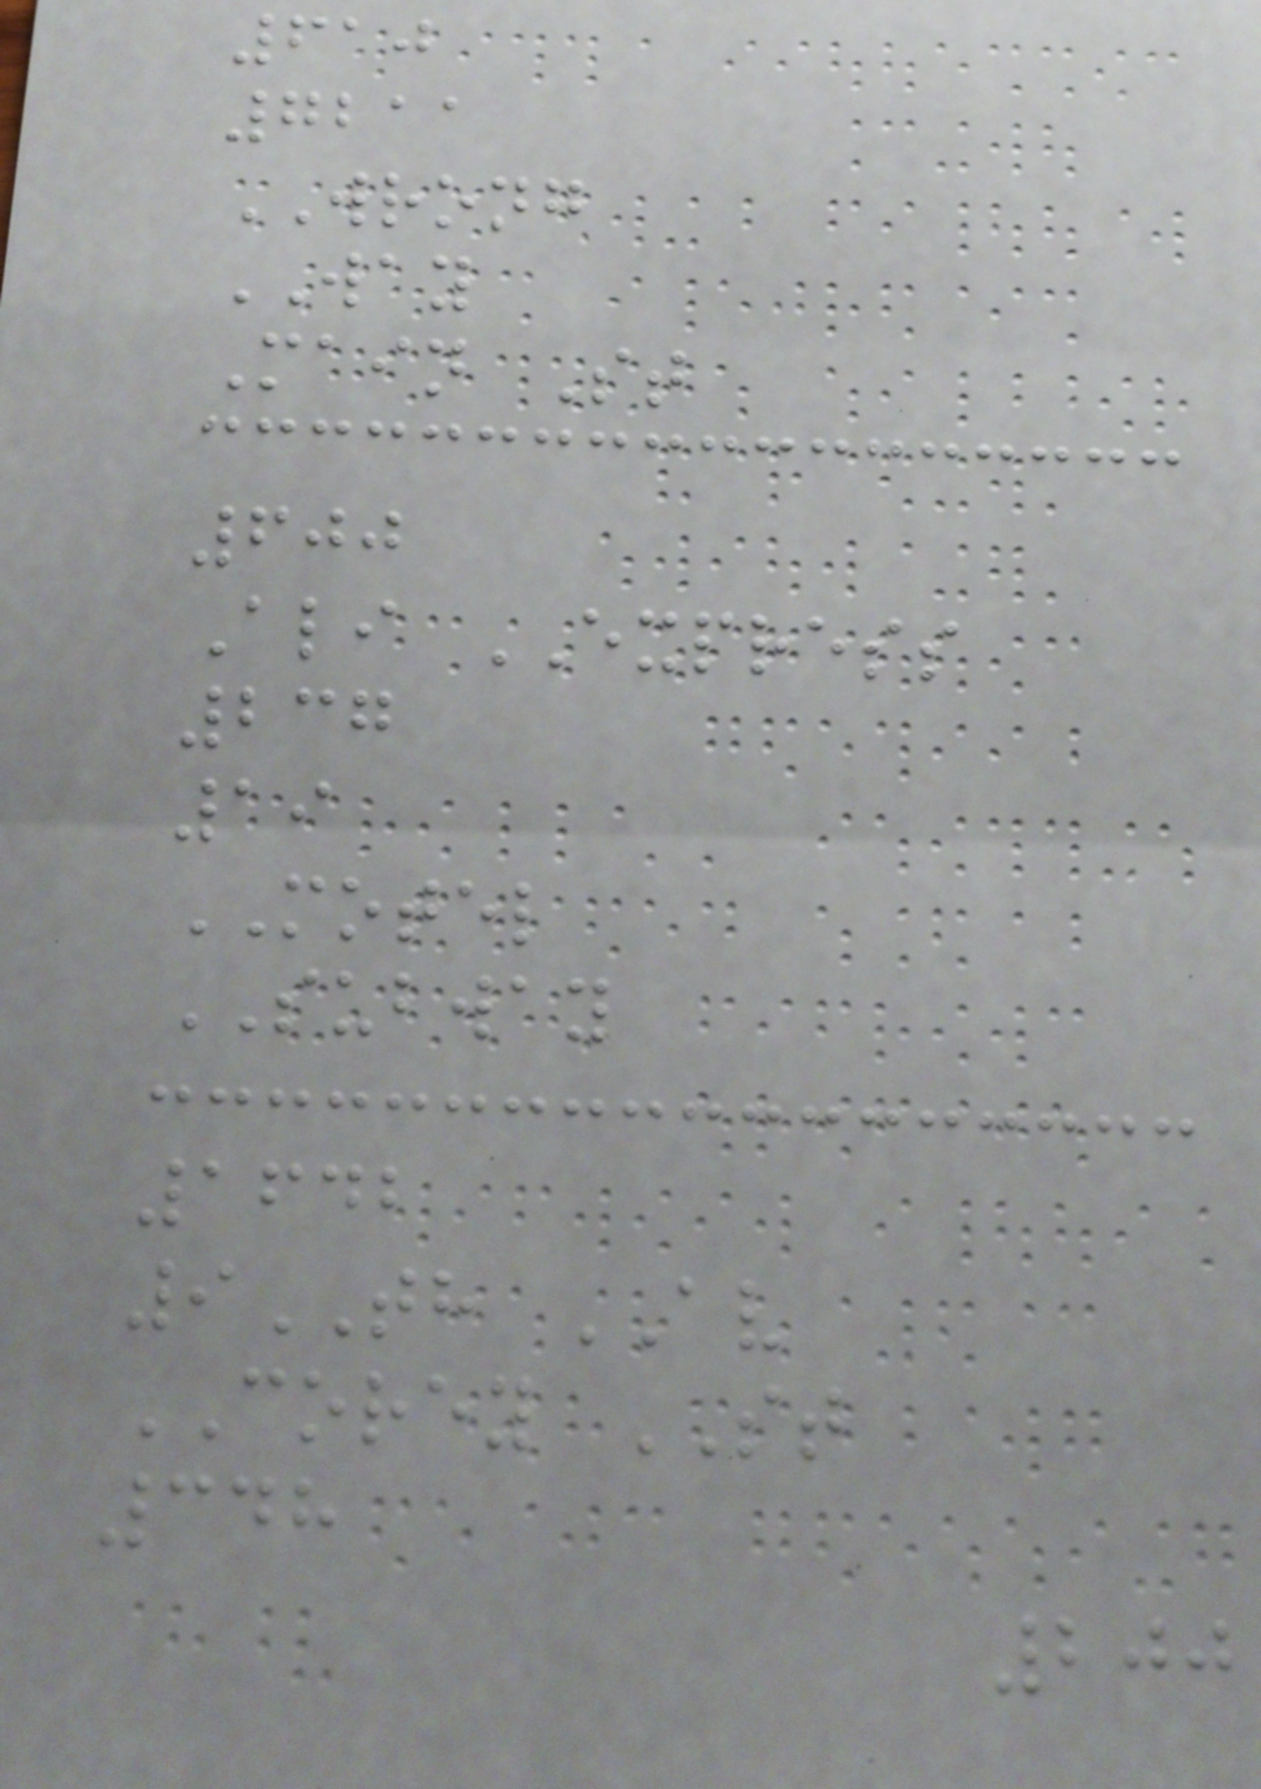610
7211
WRONG
WAY
Main St
600
Ali EXPRESS
237
19
MOTEL
SUBWAY
1642
9TH AV
COREY ST
348
200
